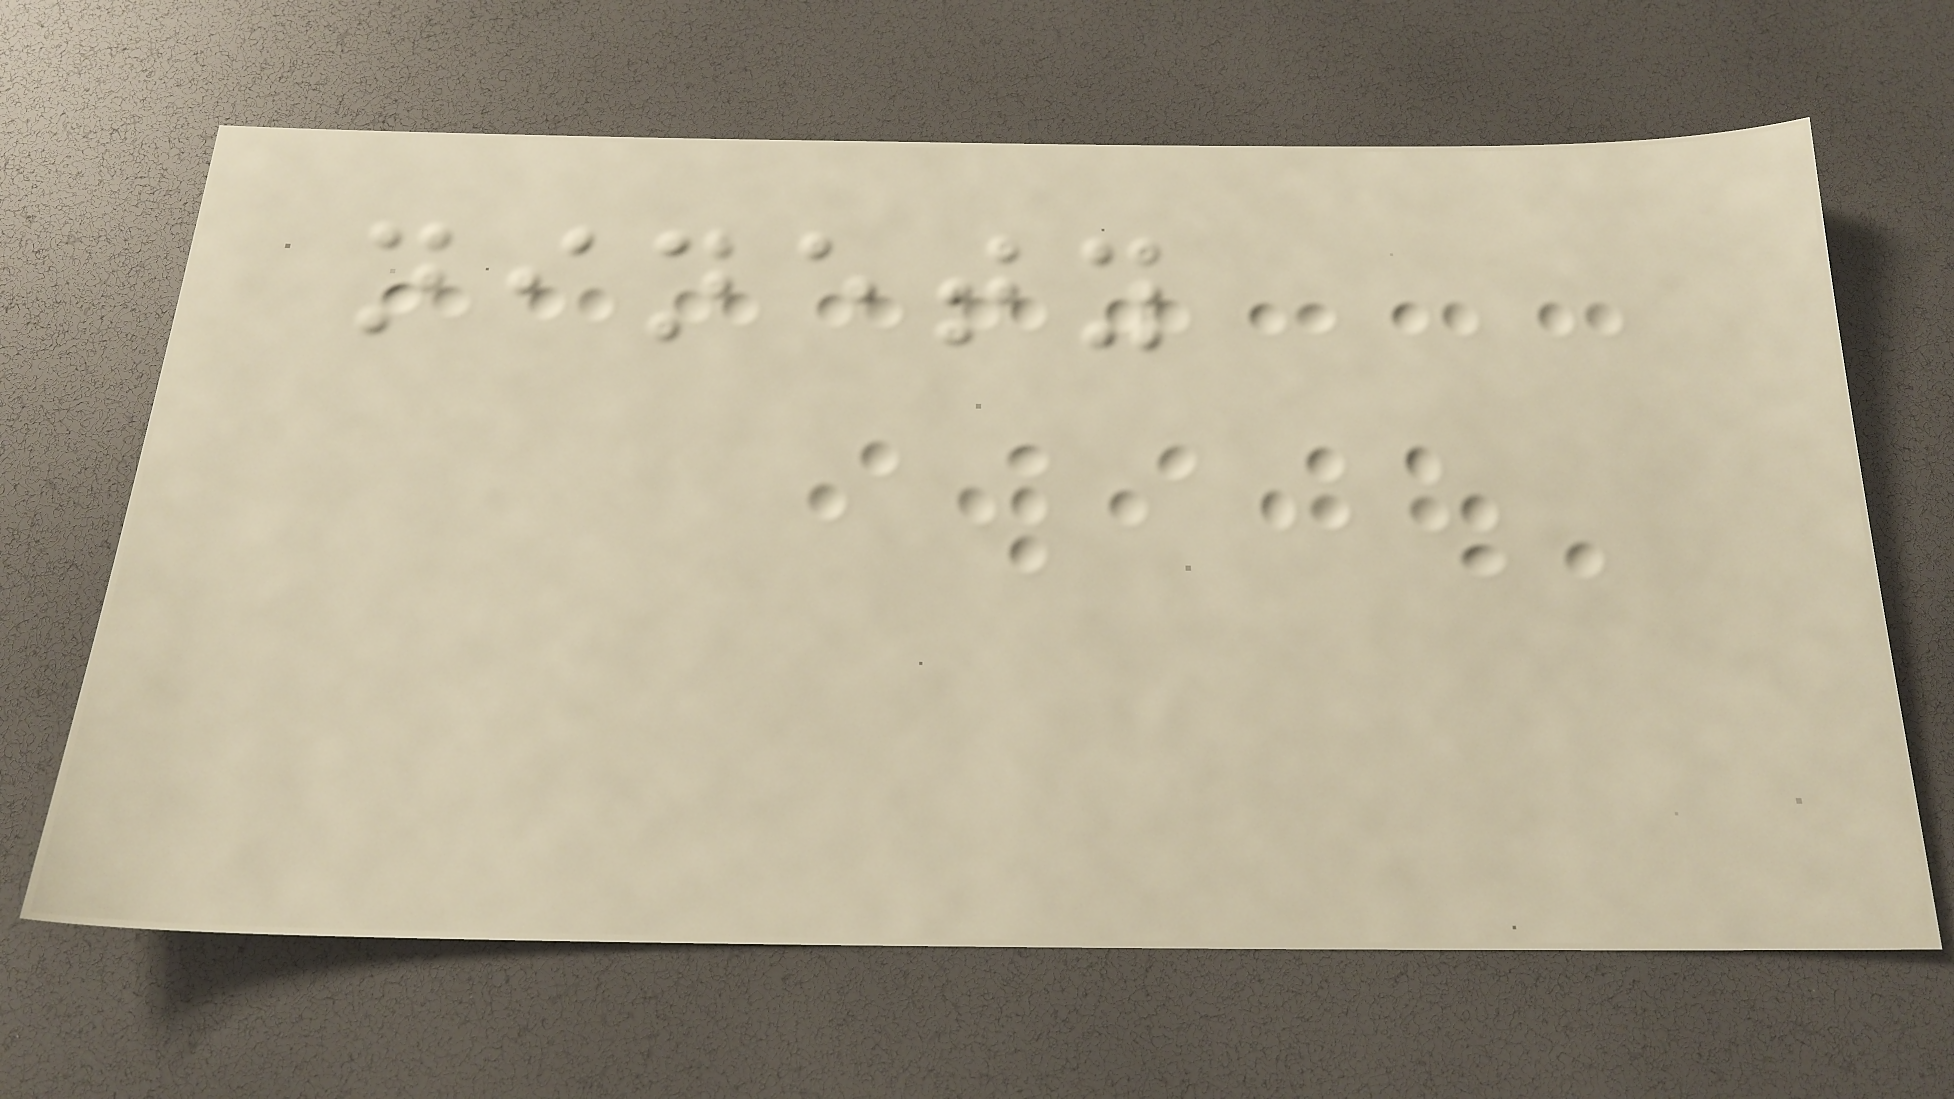ninety
